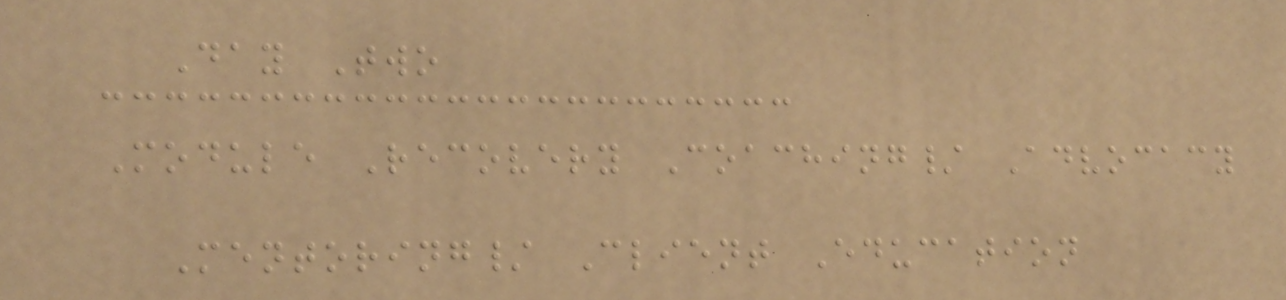Day Two
Module Recovery Coaching/ Advocacy
Mentoring/ Client Education
